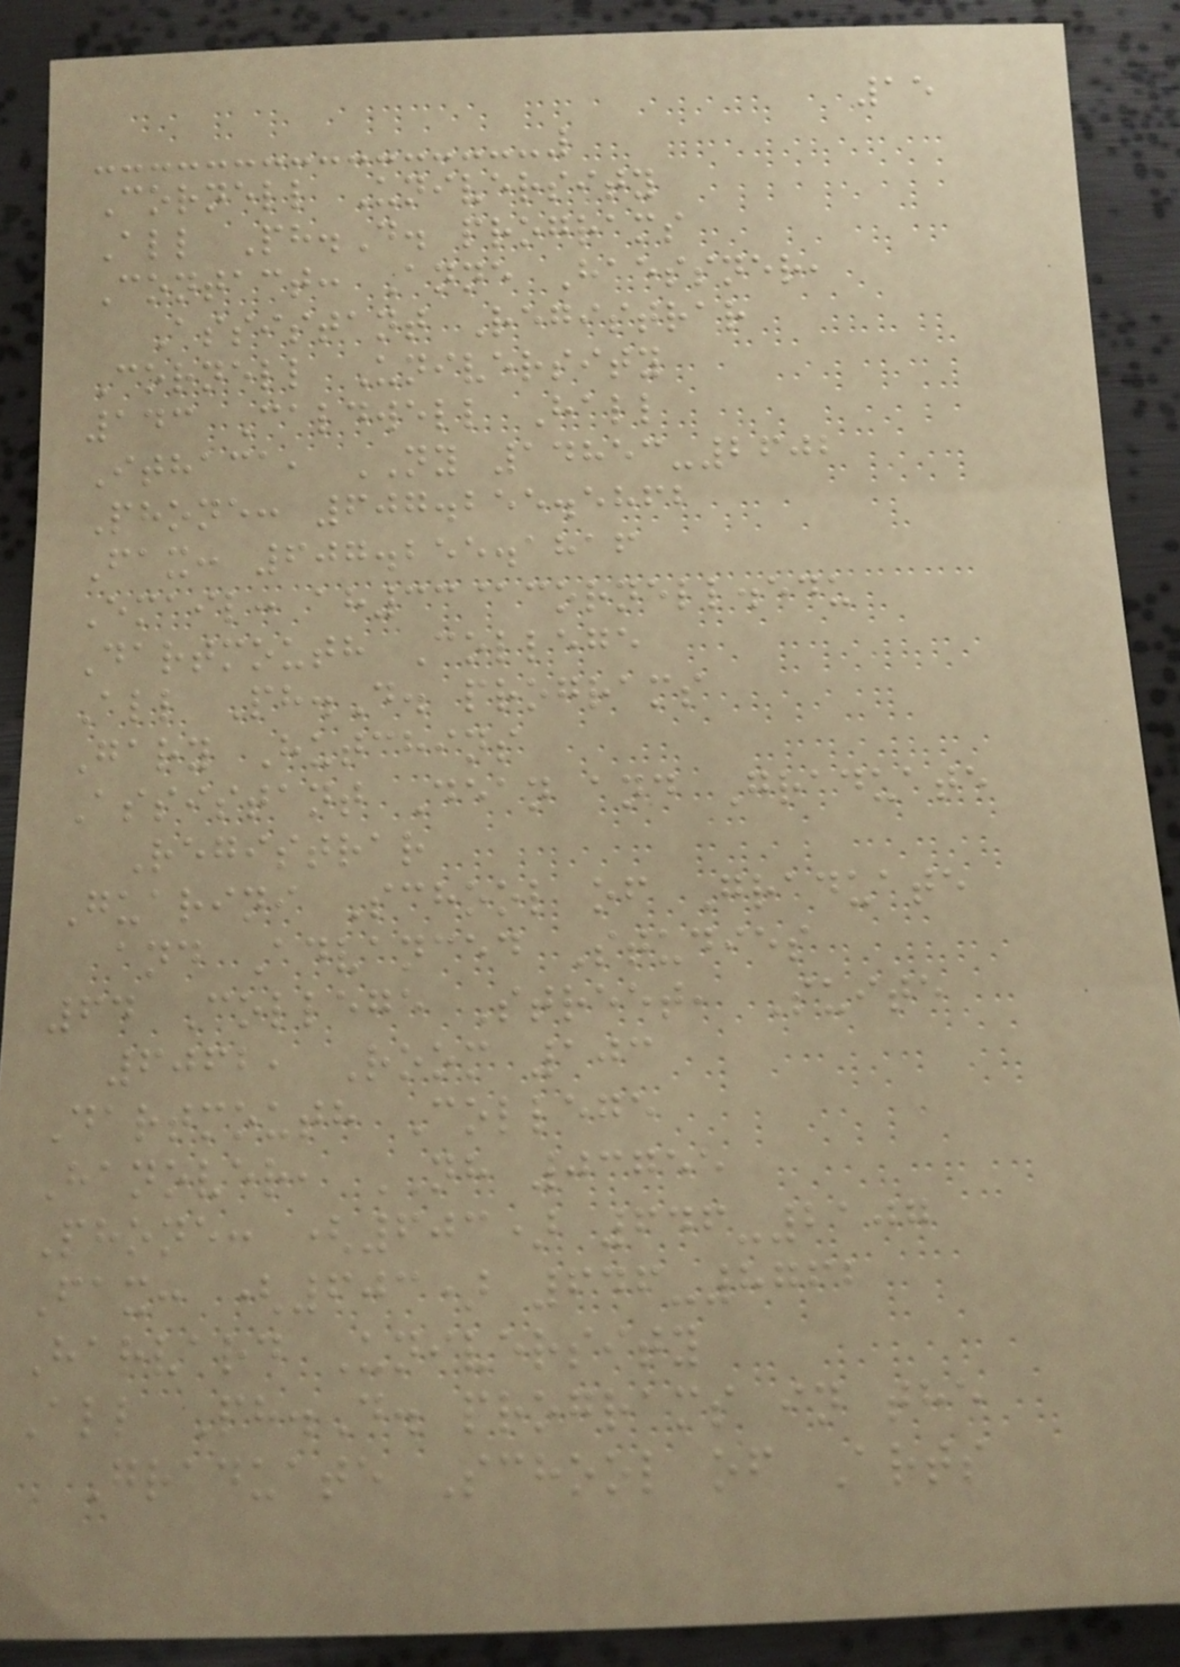15
Cornell University
All Ph.D. programs
Contact: Anne Haessner,
Assistant Registrar
Cornell University
143 Caldwell Hall
Ithaca, NY 14853-2602
Phone: 607.255.5862
Fax: 607.255.1816
Email: ah33@cornell.edu
Dartmouth College
All Ph.D. programs
Gary Hutchins
Assistant Dean and Graduate
Registrar
Guarini School of Graduate
and Advanced Studies
64 College Street, Suite
6062, Room 103
Dartmouth College
Hanover, NH 03755
Phone: (603) 646-2107
Fax: (603) 646-8762
Harvard University
All Ph.D. programs in the
Graduate School of Arts
